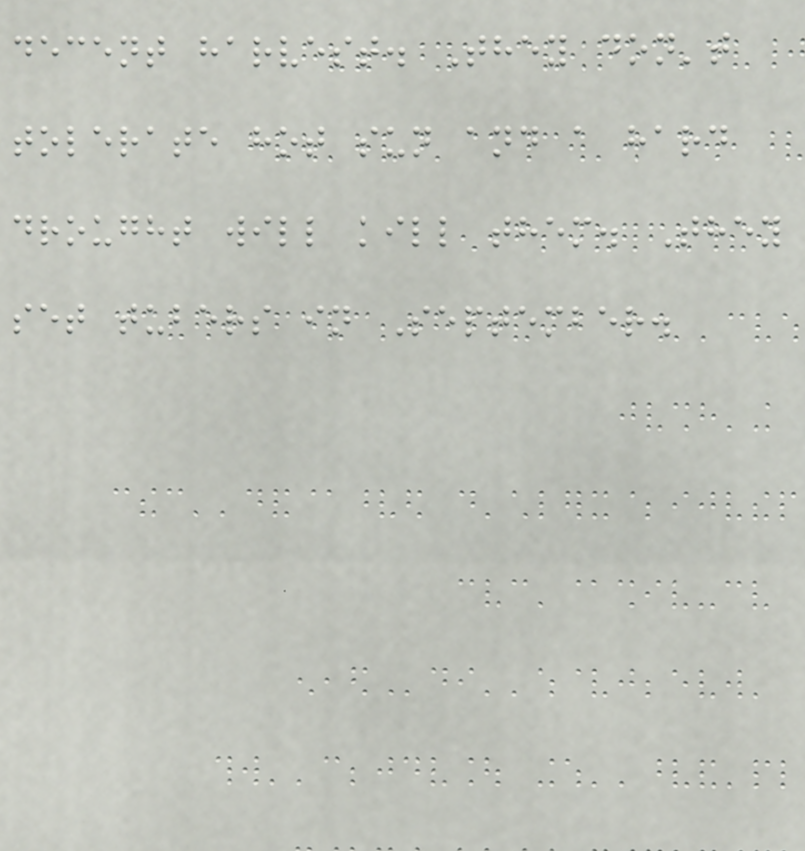decent harvest. They don't
tolerate hot sun and a hard
drought will kill them. They
set tubers in September.
